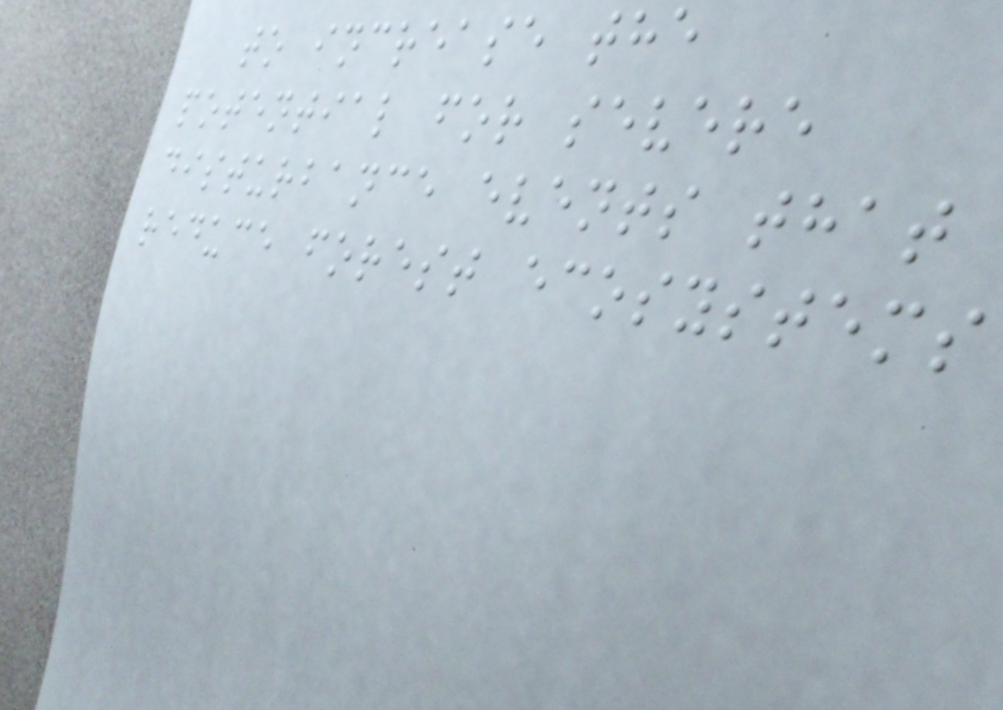to increase the
potential for severe
disturbance events that
reduce forest ecosystems
